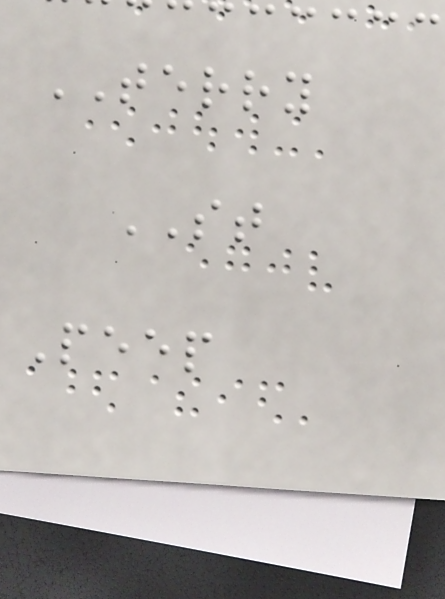TERRY
ST
Peep
